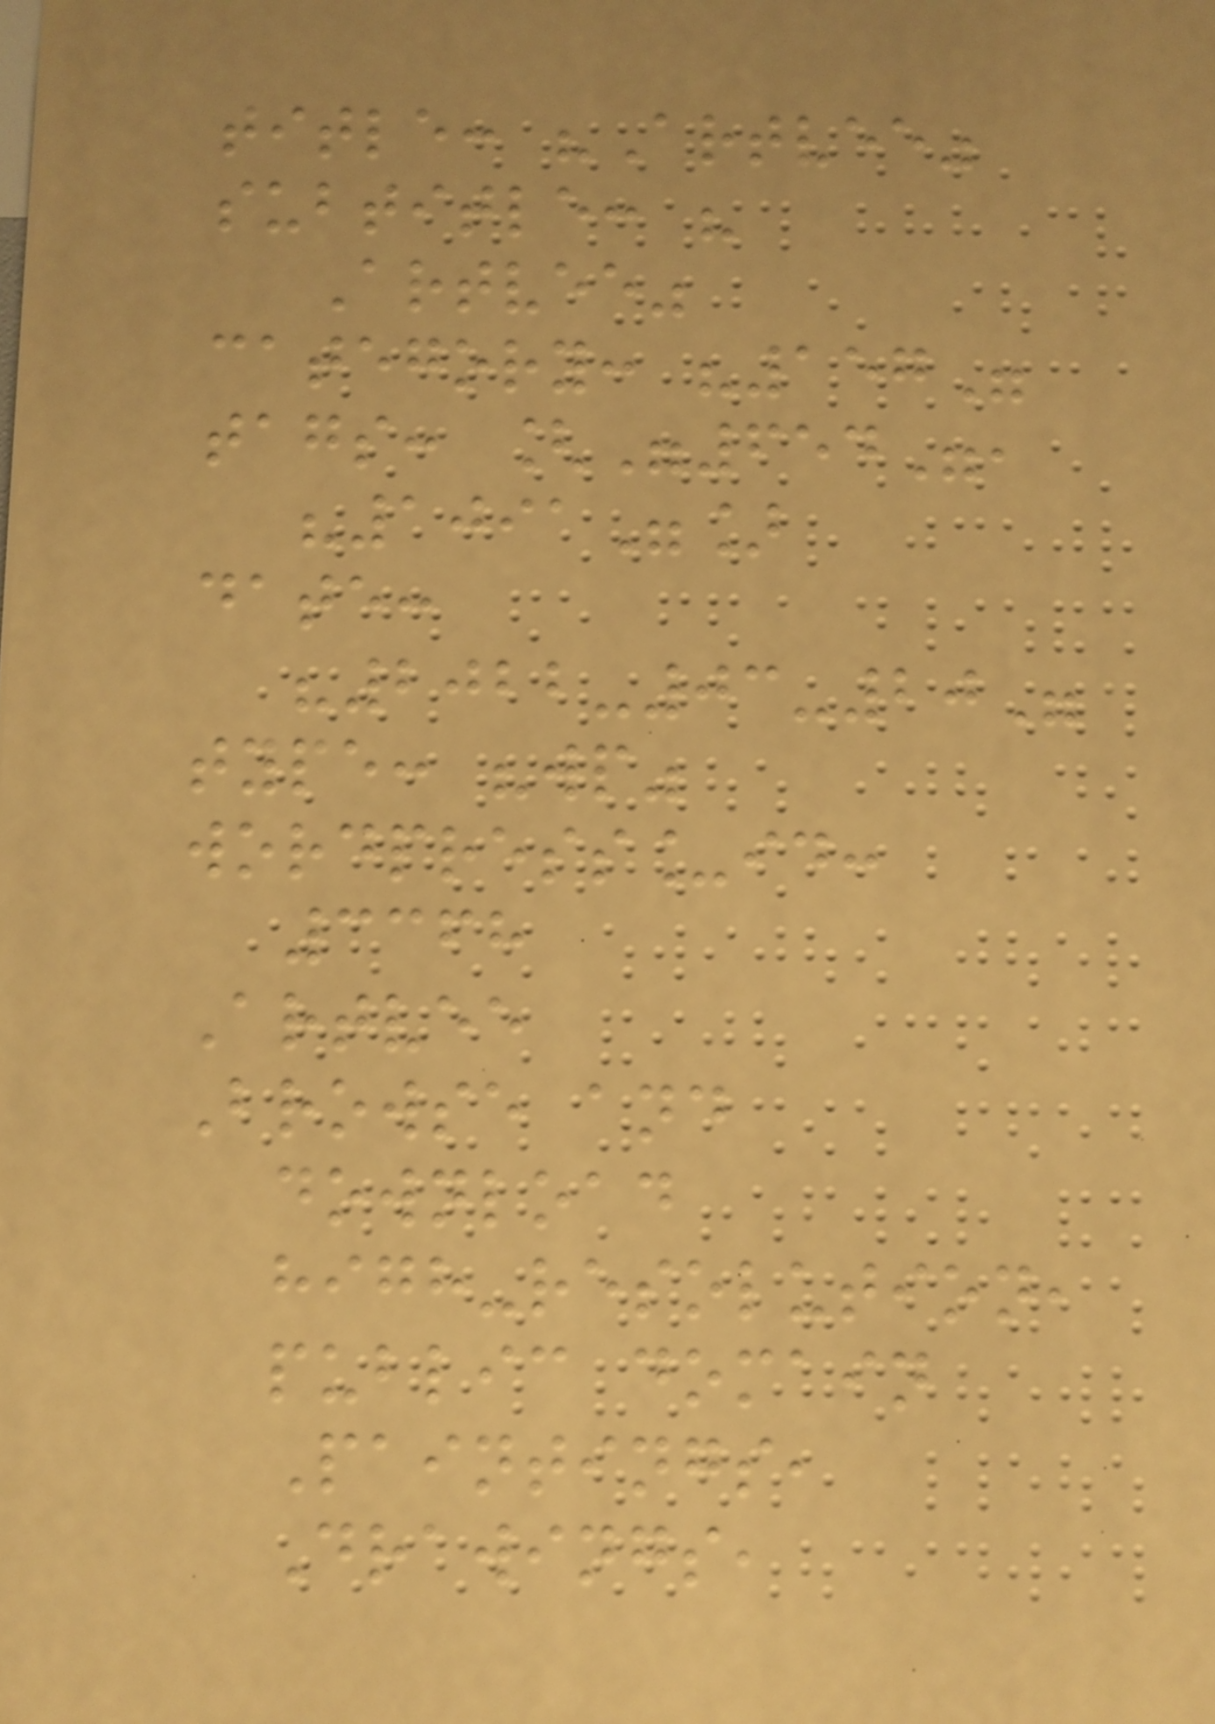title: "Artvee"
subtitle: "
Artvee"
category: "157"
tags: ["654",
"1091"]
date:
"2022-03-20"
type: "wp"
wordpress_id:
3368
Artvee
Browse and
download
high-resolution,
public domain
Paintings,
Drawings,
